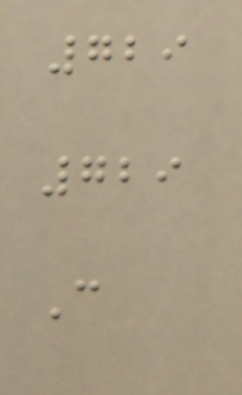729
729
C
